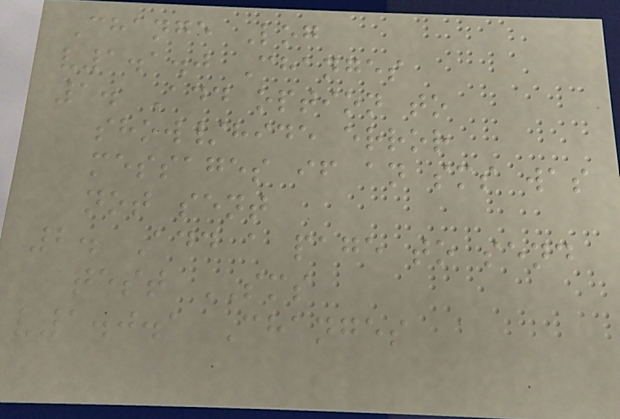Change Log
v1.1.0 Changes
1. Add option to
show/hide error
messages if an sms was
not sent
2. Add a page to send
test SMS
v1.0.1 Changes
